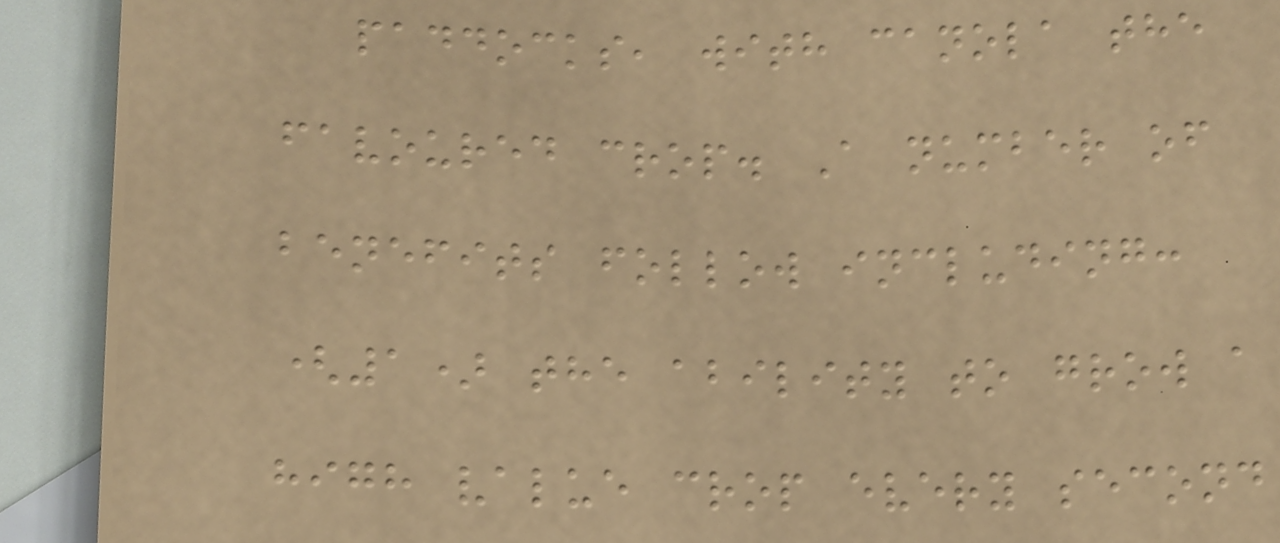paddocks, with canola the
favoured crop. A number of
benefits follow including:
(1) the ability to grow a
high value crop every second
